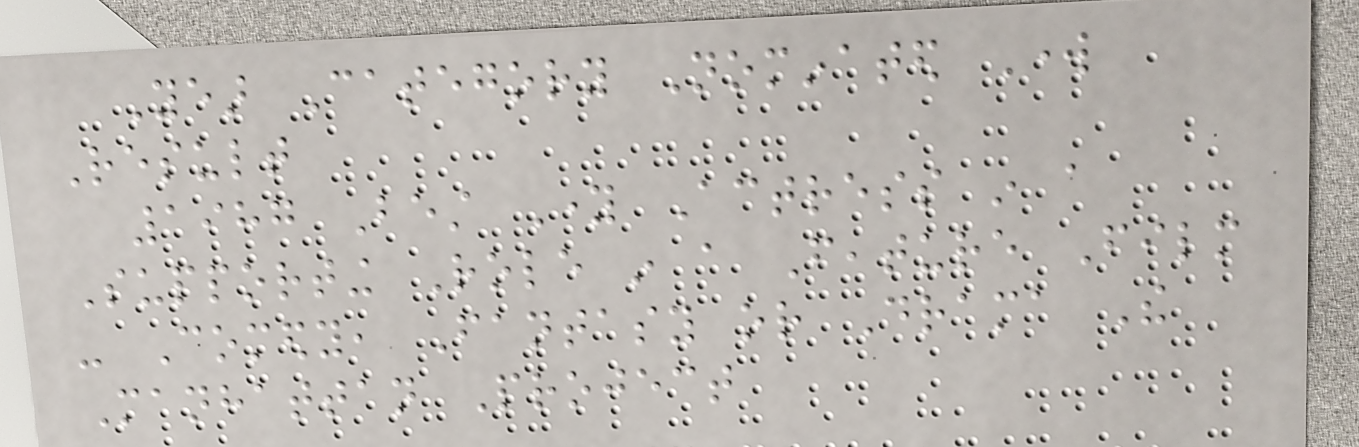Year Category Nominated Work
Result
1987 Best Young Actress in a
Supporting Role in a Feature Film
- Comedy, Fantasy or Drama The
Manhattan Project
